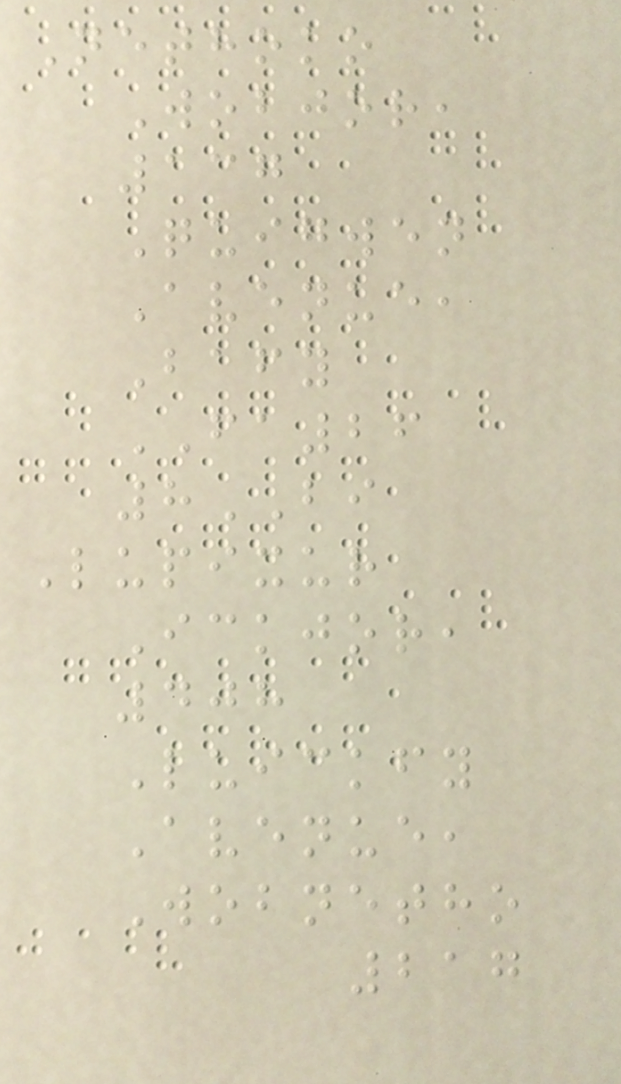Nethoko
Wobjor,
137
Quigwen
Avenue,
Bafy
FA26
8BI
Lupixur
Ickjor,
408
Luickfy
Avenue,
Wobnetho
217
